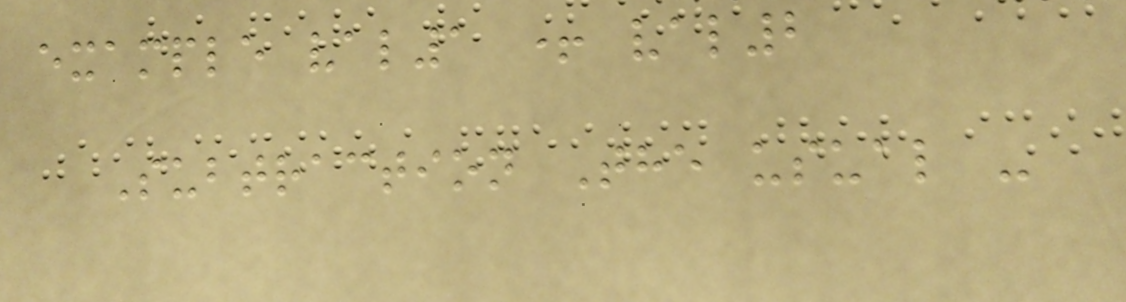example val1 + val2
Subtraction The usual -
